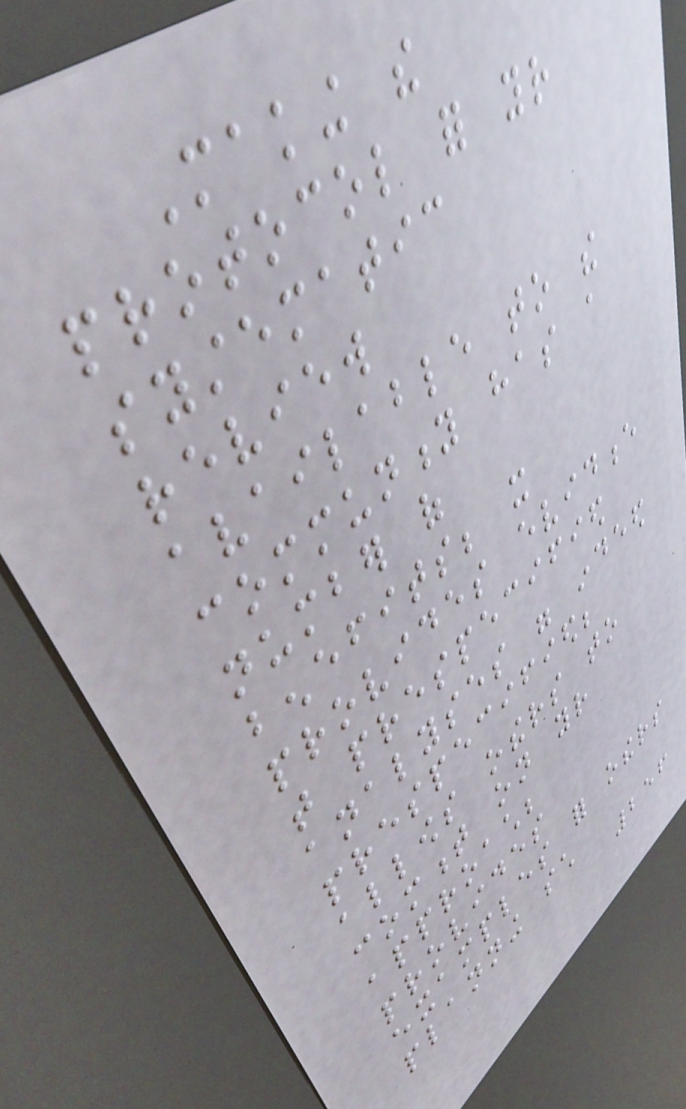Making the
protocol for your
systematic
review
available to the
community has a
number of
benefits; it
provides evidence
that prespecified
analyses were indeed
prespecified;
allows others to
comment on your
approach;
provides
examples for others
planning such
256
